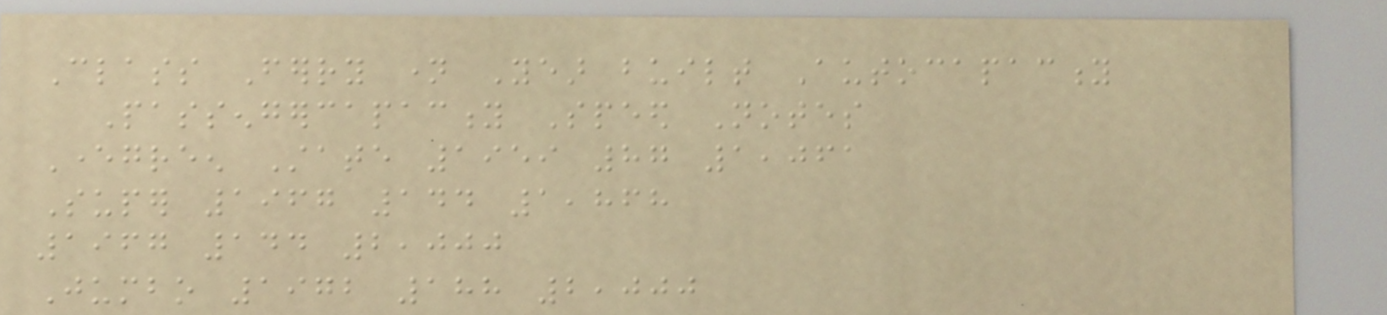Class Ferry name Year built Autocapacity
Passengercapacity Speed Notes
Evergreen State 1959 87 1,061
Super 1967 144 1,868
1967 144 2,000
Jumbo 1972 188 2,000
